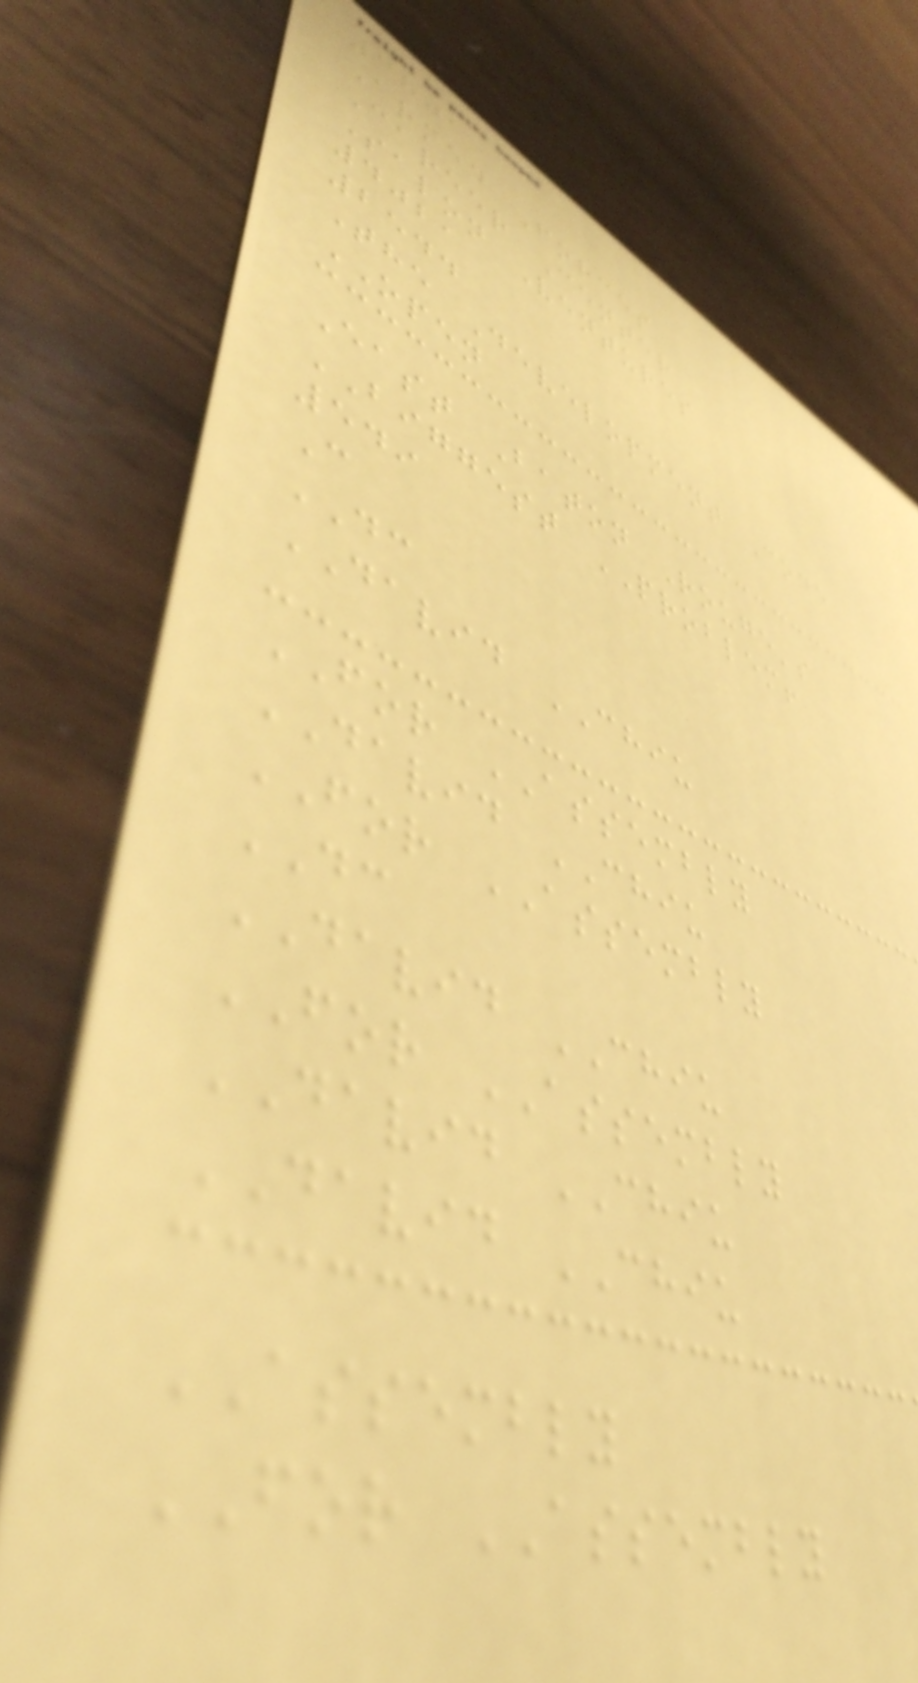3801
Armed Forces
Career Center
Salon Ventures
4021
2544
The Development Code
OPEN
East Baton Rouge's
BIGGEST PROBLEM!
549
C
DC
DAVID CHIU
FOR ASSEMBLY
DAVID CHIU
FOR ASSEMBLY
DC
DAVID CHIU
FOR ASSEMBLY
DAVID CHIU
DAVID CHIU
ASSEMBLY
FOR ASSEMBLY
